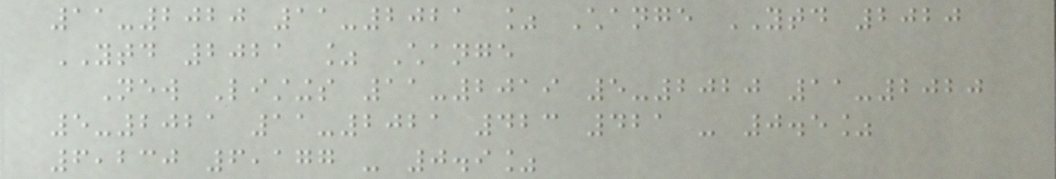11-2020 11-2021 % Change YTD 2020
YTD 2021 % Change
New Listings 11-2019 5-2020 11-2020
5-2021 11-2021 423 421 - 0.5%
6,230 6,177 - 0.9%
